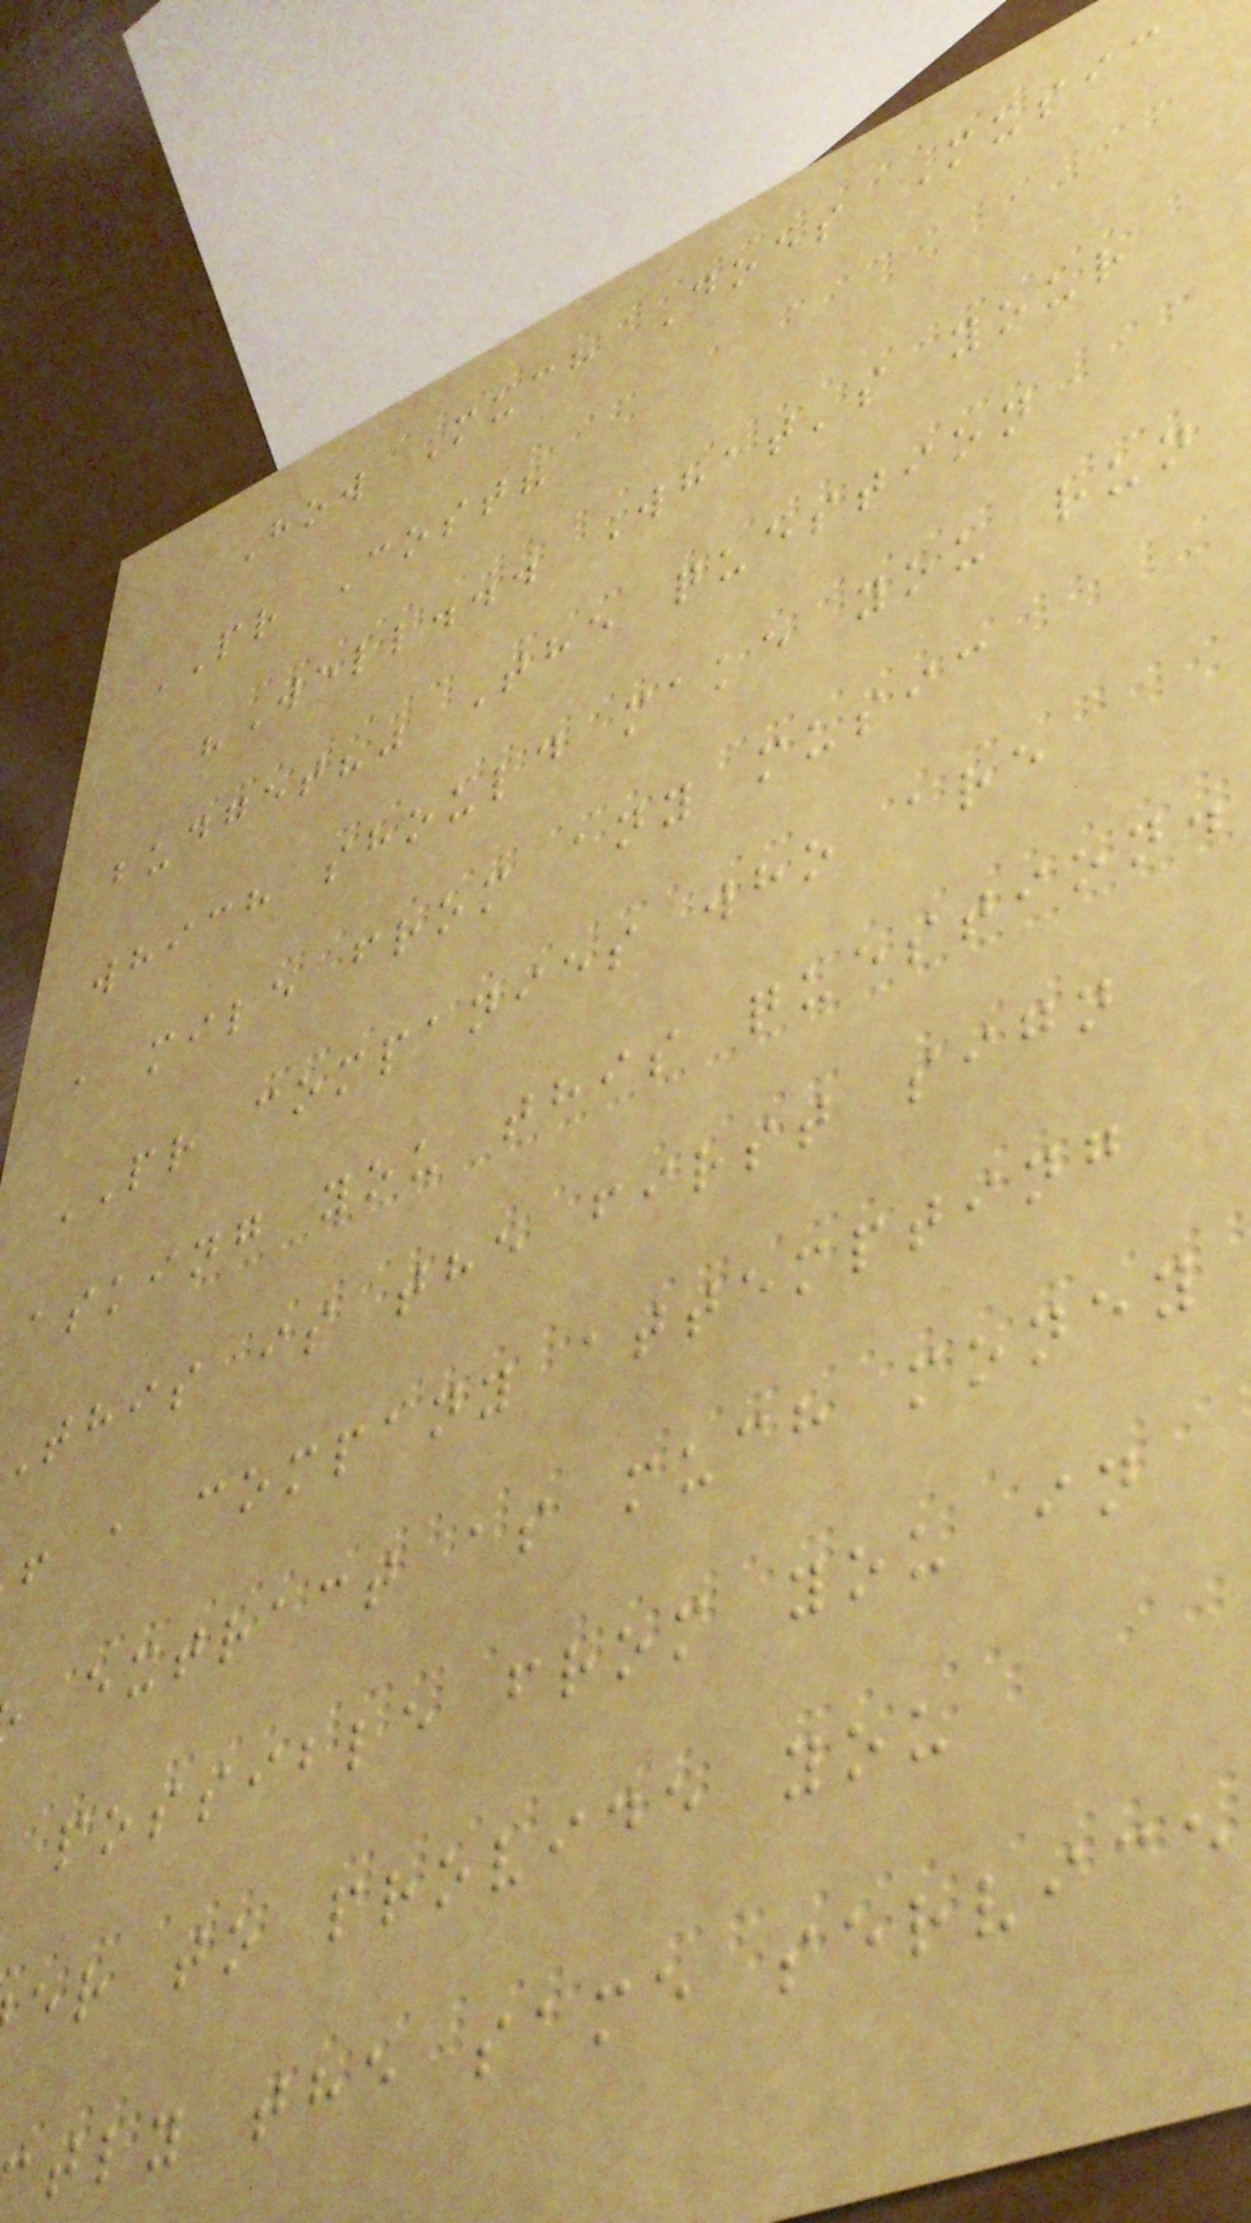How Much Does Music
PR Cost?
"Well... What's your
budget?" The question
which should make you run
a mile from any music
PR companies who are
asking you this question.
This is the first sign
f a company attempting
extract as much money
possible from you in
er to provide you
tly the same service
